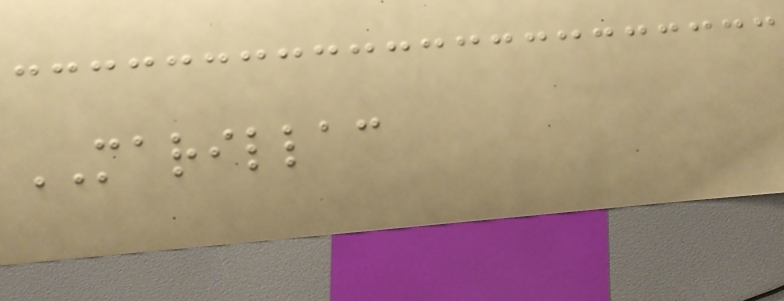MARILLAC
